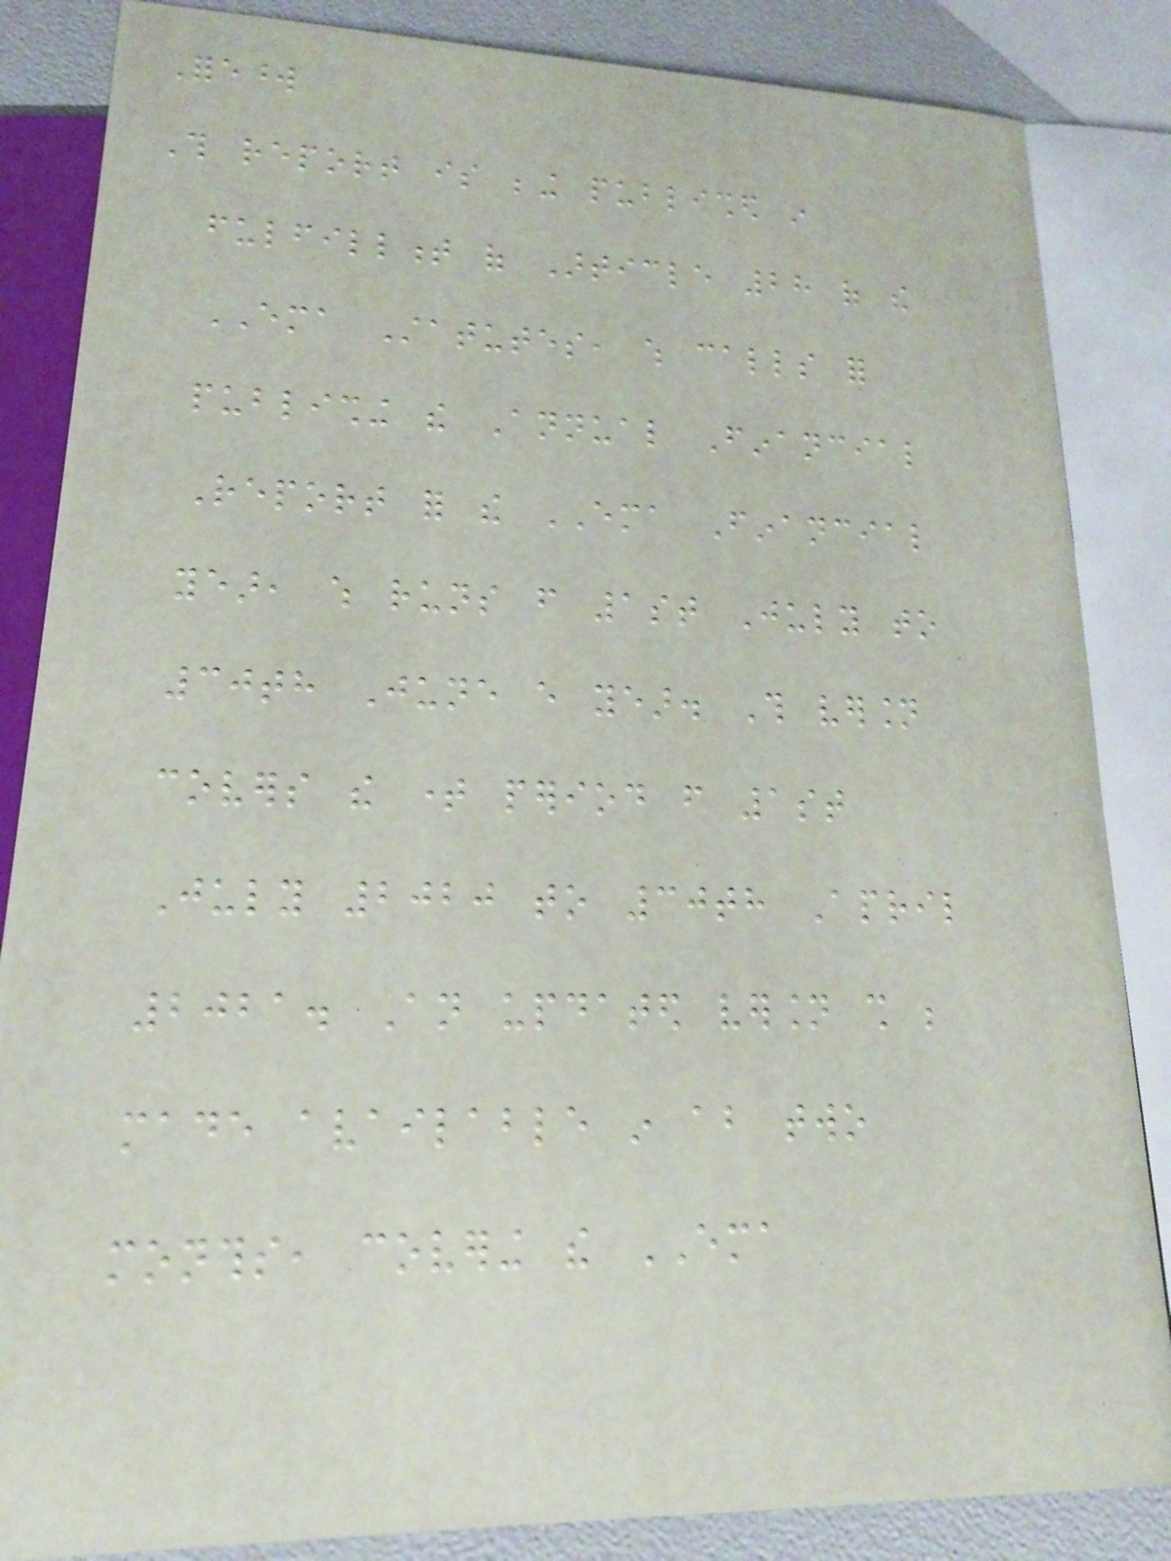Foreword
This report is being published in
fulfillment of Article 28 of the
EMA Statutes, which calls for
publishing the Annual Financial
Report for the EMA Financial
year, which runs from 1st July to
30th June every year. This version
covers the time period from 1st
July 2020 to 30th April
2021. An updated version shall be
made available in about two
months, covering the EMA
